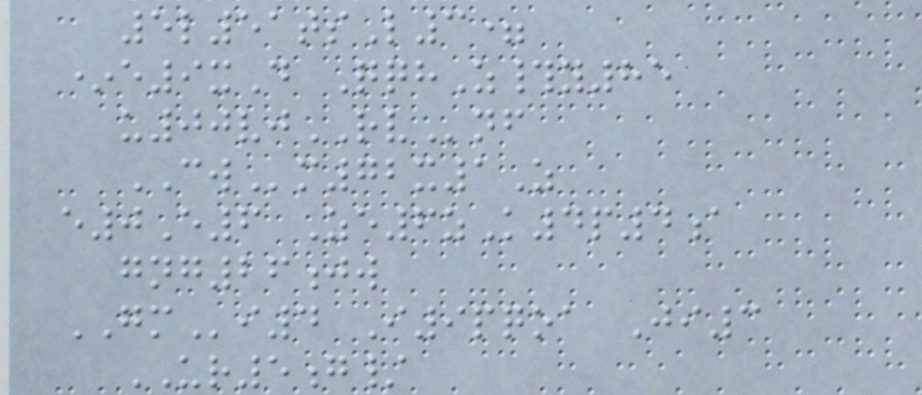5l51tsL3=
*e9xD QqhZ#y85
u00vjRVnf
CWm72x1Z
e0E6 Ze6zK4p4a
gng26jw
GMi4 I9pqoa Ji3
UR5g/
